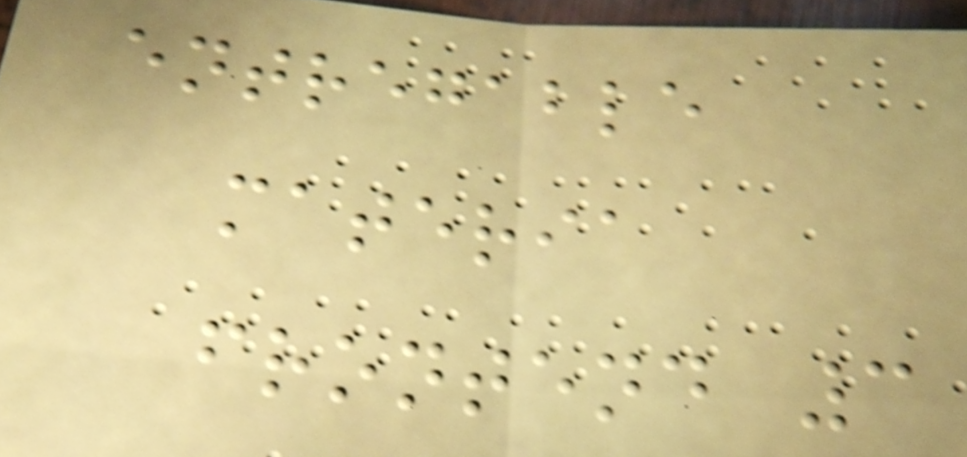entregable
materia
frontend 3
